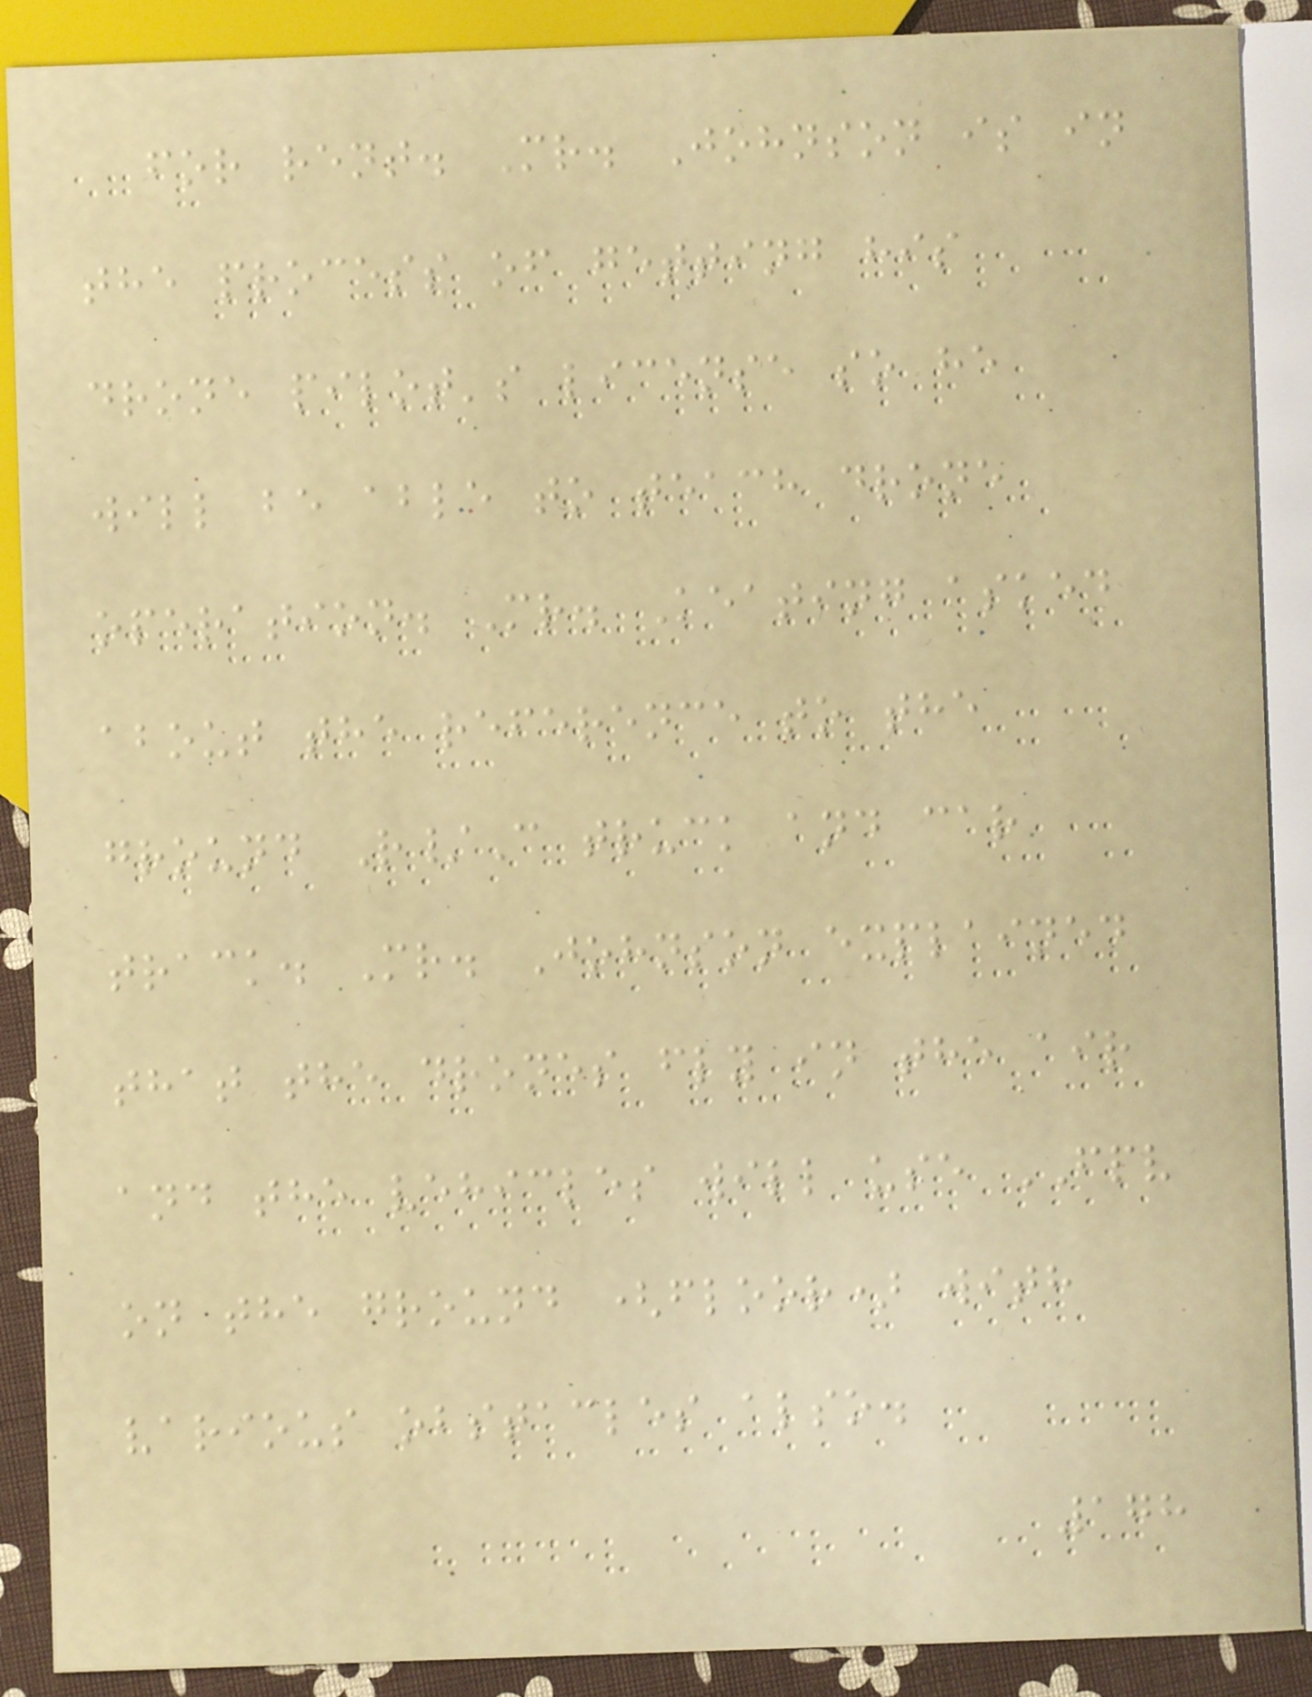for rent. Mr. Johnson is in
the process of getting his
drone pilot's license so he
will be able to teach drone
operation. Mr. Keating asked
about the reference to the
ground R/C truck and car
track. Mr. Johnson explained
that the drones fly in the air
and the vehicles will use FPV
on the ground (floor) with
various obstacles also.
178
